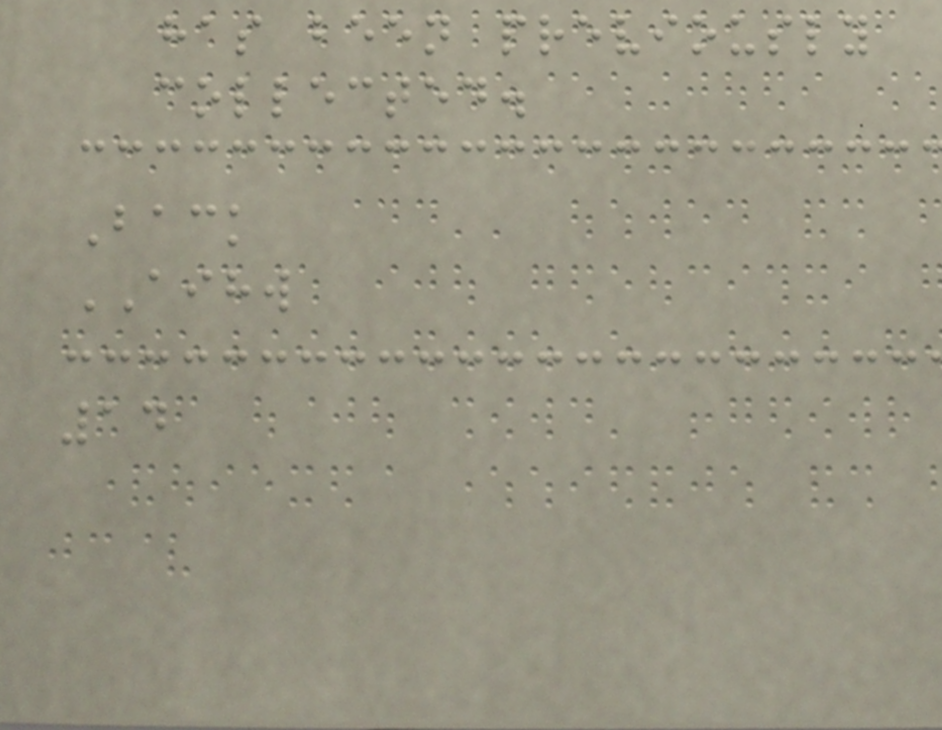has been previously
collected.
Back
AIHW
14
